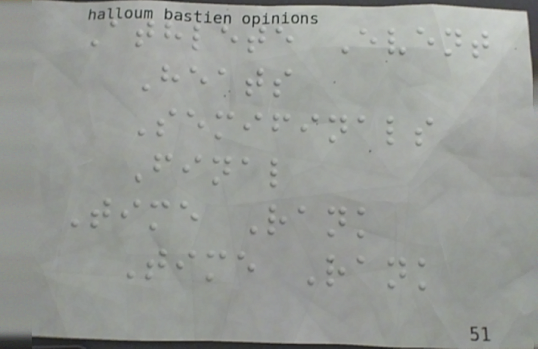Athlete Event
Heats
Semifinals
Final
Time Rank
Time Rank
